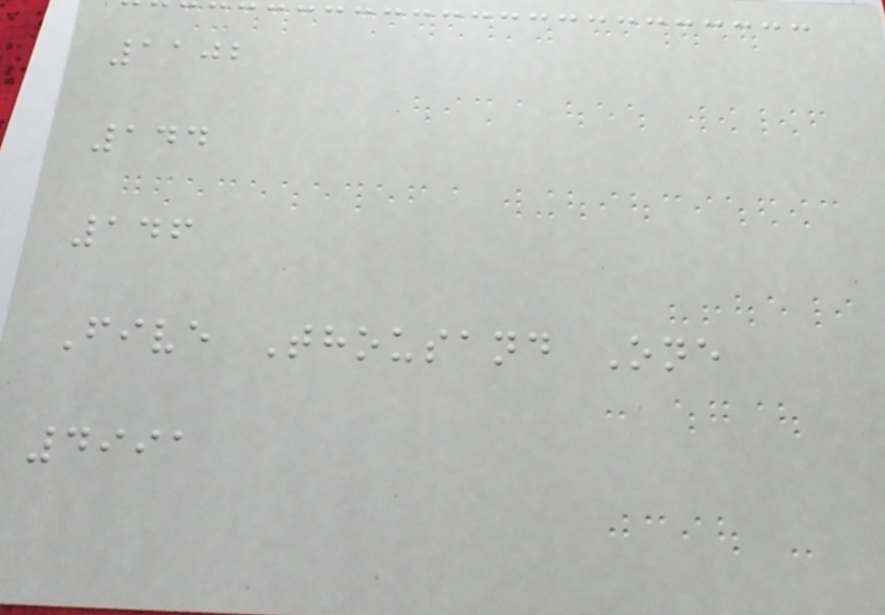1102
144
146
Five Thousand One
4991
